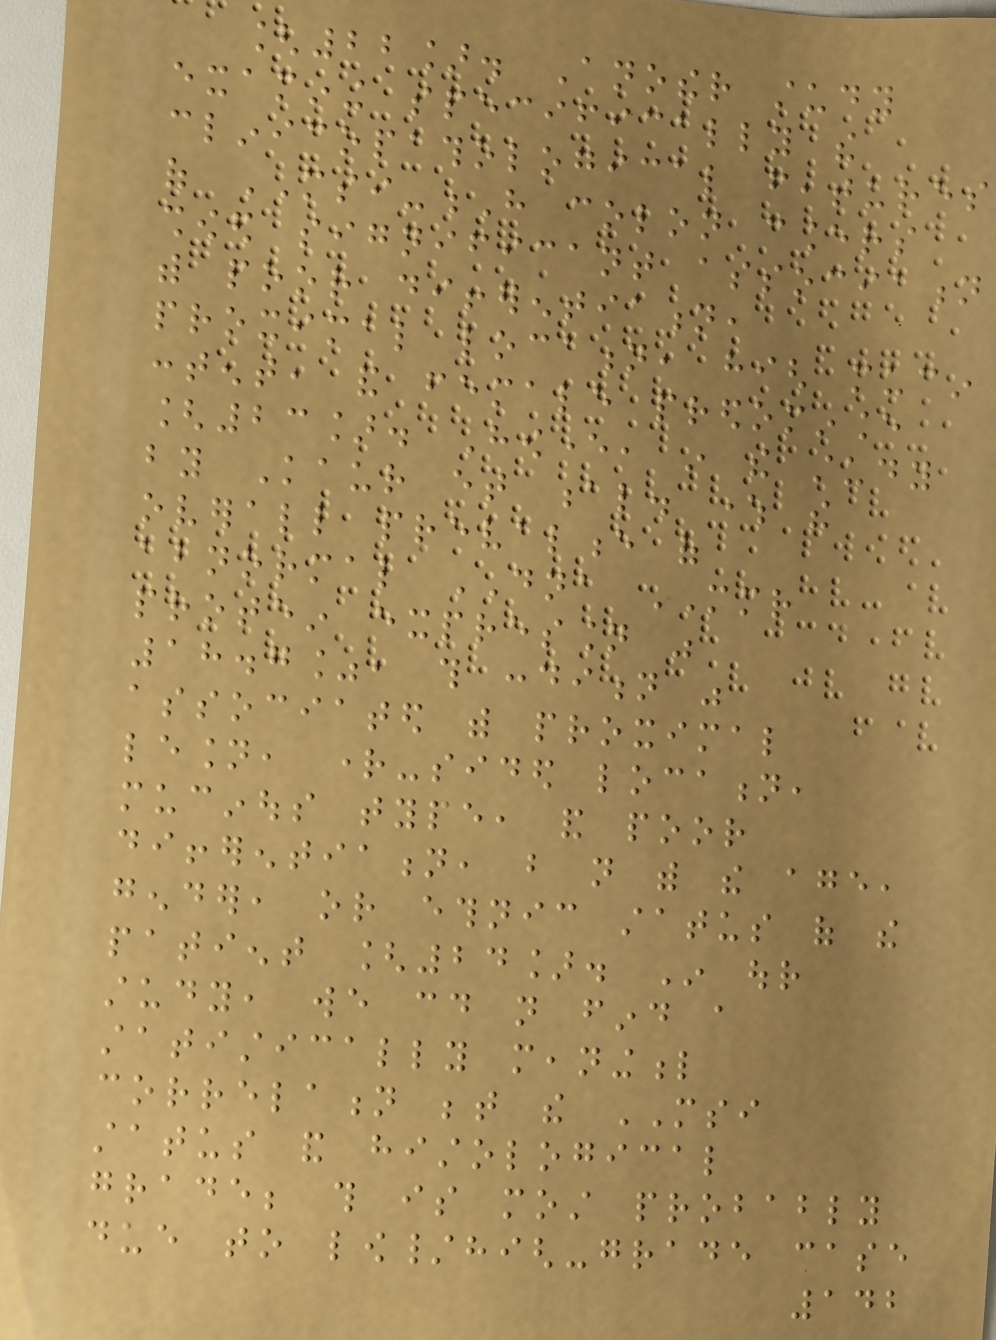[22]. Another study
examining specifically the
clinicopathological features
of MSI-H colon cancers
showed significant association
with poor differentiation,
proximal location, high mucin
content, and female predominance
[23]. However, in the study
by Kaur et al. where the
overall prevalence of
abnormal DNA MMR
protein expression was
18.7%, this condition was
associated with proximal
lesion, right-sided location,
mucinous type, and poor
differentiation, but not with the age,
gender, or ethnic status of the
patient [24]. In our
study, we could not find a
statistically meaningful
correlation between the MSI
status and histological
grade; this is most probably
due to low/high-grade case
142
